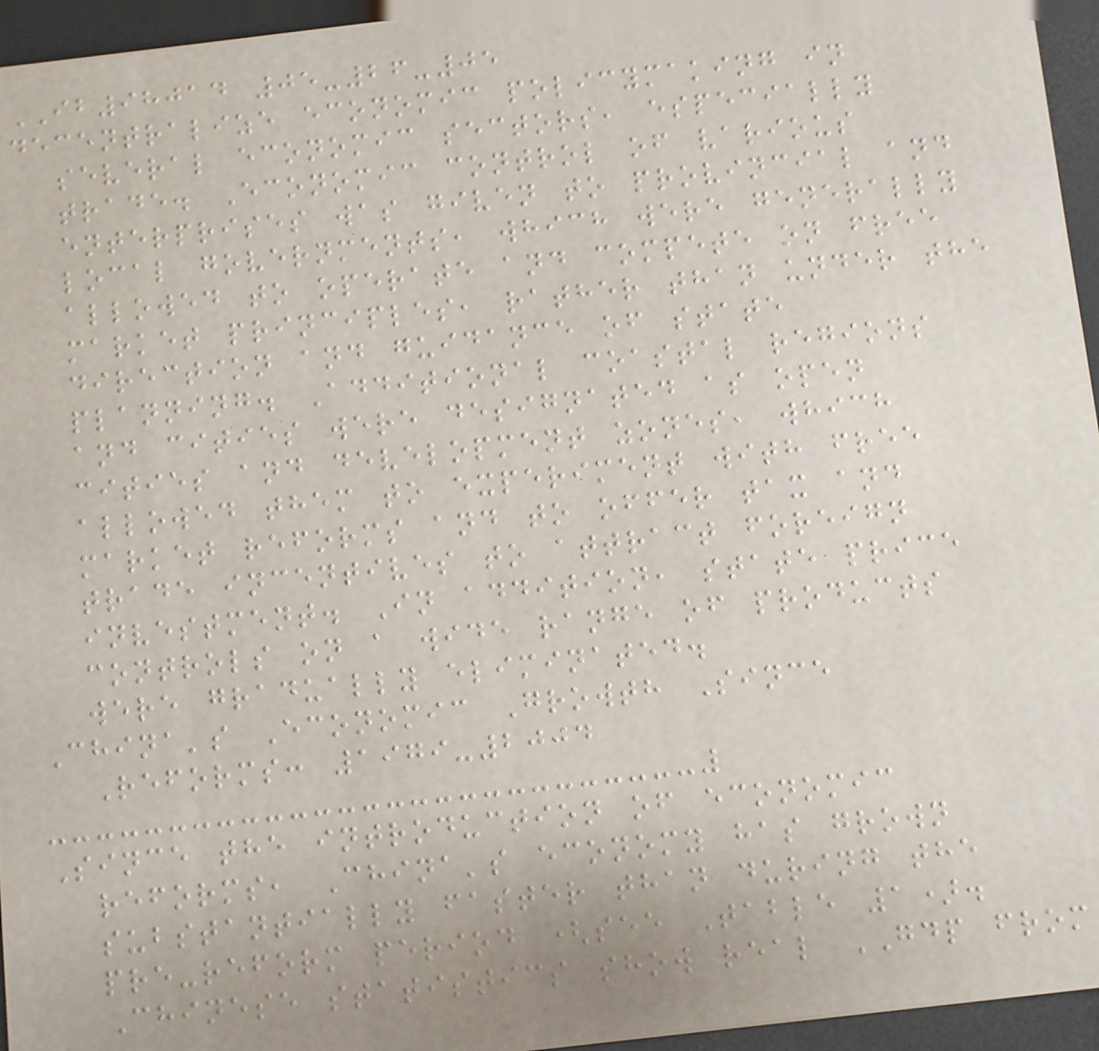IB98014 05-26-05
decentralize economic policymaking in
several economic sectors, especially
trade. Economic control of various
enterprises was given to provincial and
local governments, which were generally
allowed to operate and compete on free
market principles, rather than under the
direction and guidance of state
planning. Additional coastal regions
and cities were designated as open
cities and development zones, which
allowed them to experiment with free
market reforms and to offer tax and
trade incentives to attract foreign
investment. In addition, state price
controls on a wide range of products
were gradually eliminated.
China's Economic Growth Since
Reforms: 1979-2004
Since the introduction of economic
reforms, China's economy has grown
substantially faster than during the
pre-reform period (see Table 1).
Chinese statistics show real GDP from
